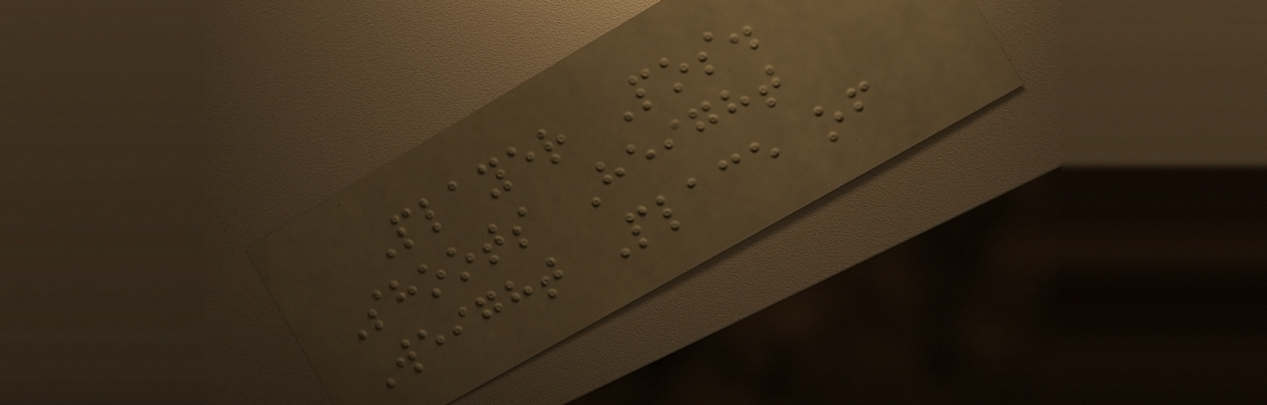Player Pos.
Shoots Height
Weight Place of
